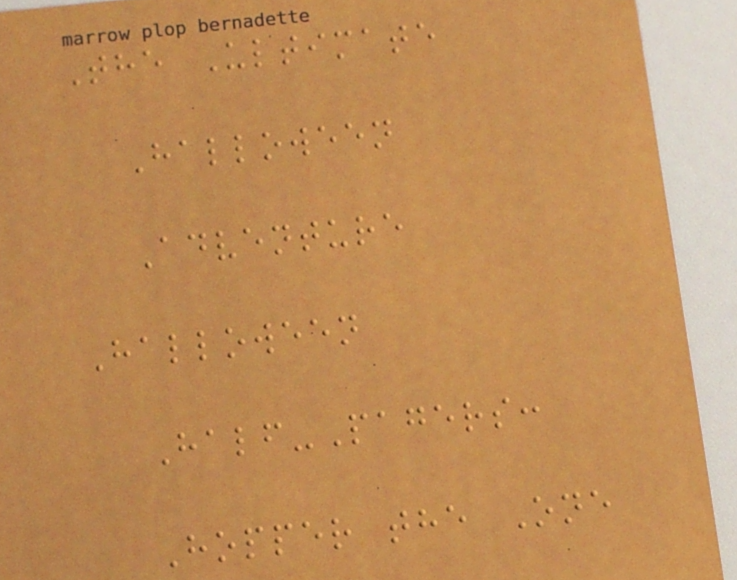The Ultimate
Halloween
Adventure
Halloween
Half-Pagers:
Hopper the One
